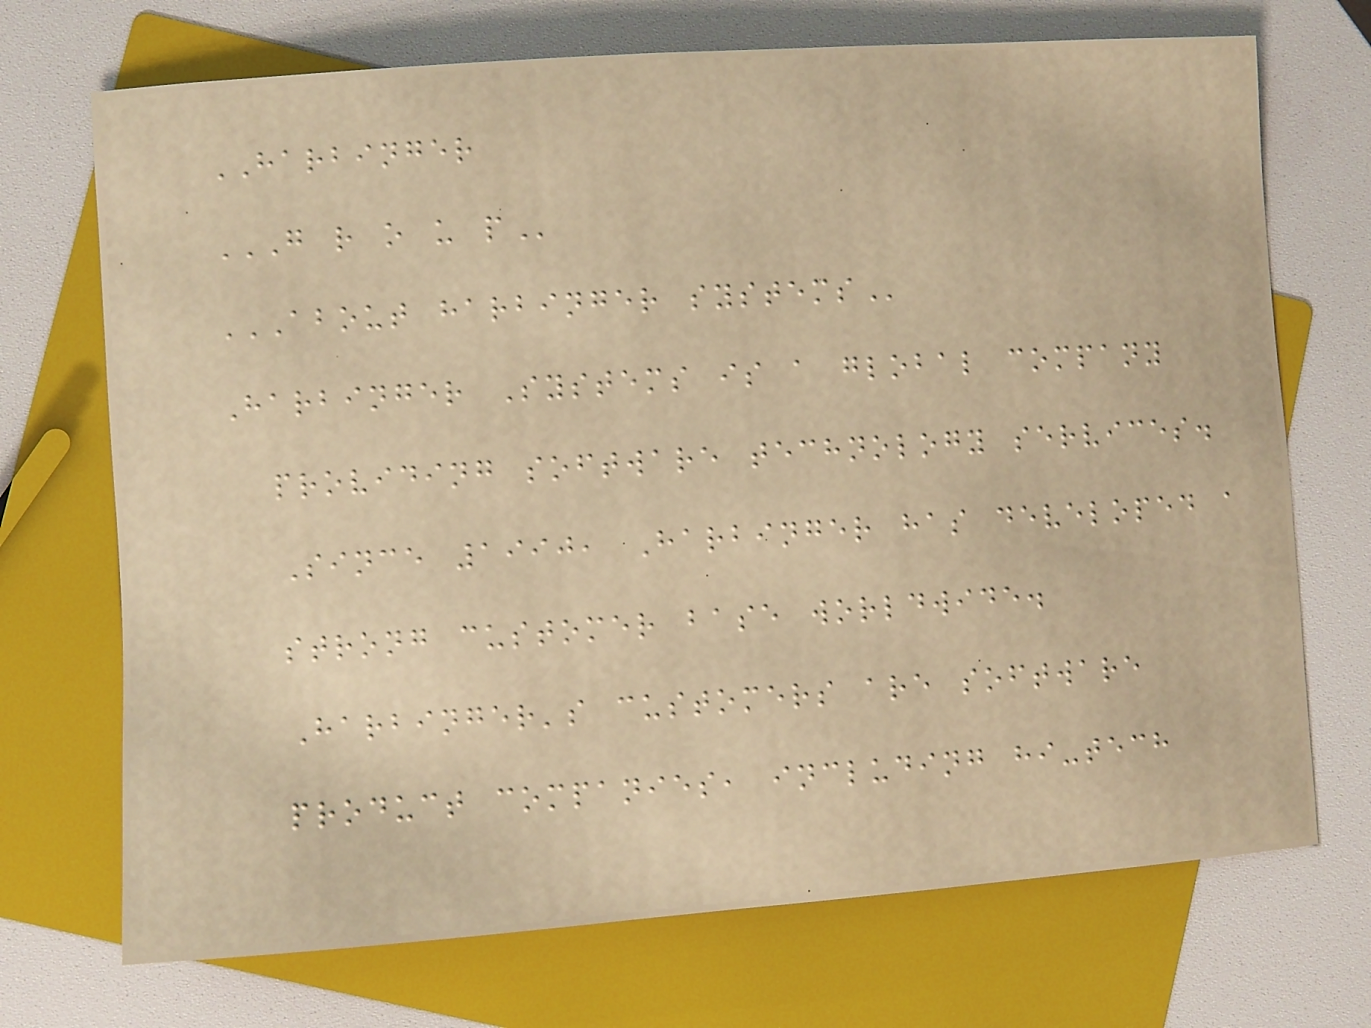HARBINGER
G R O U P
ABOUT HARBINGER SYSTEMS
Harbinger Systems is a global company
providing software technology services.
Since 1990, Harbinger has developed a
strong customer base worldwide.
Harbinger's customers are software
product companies, including hi-tech
